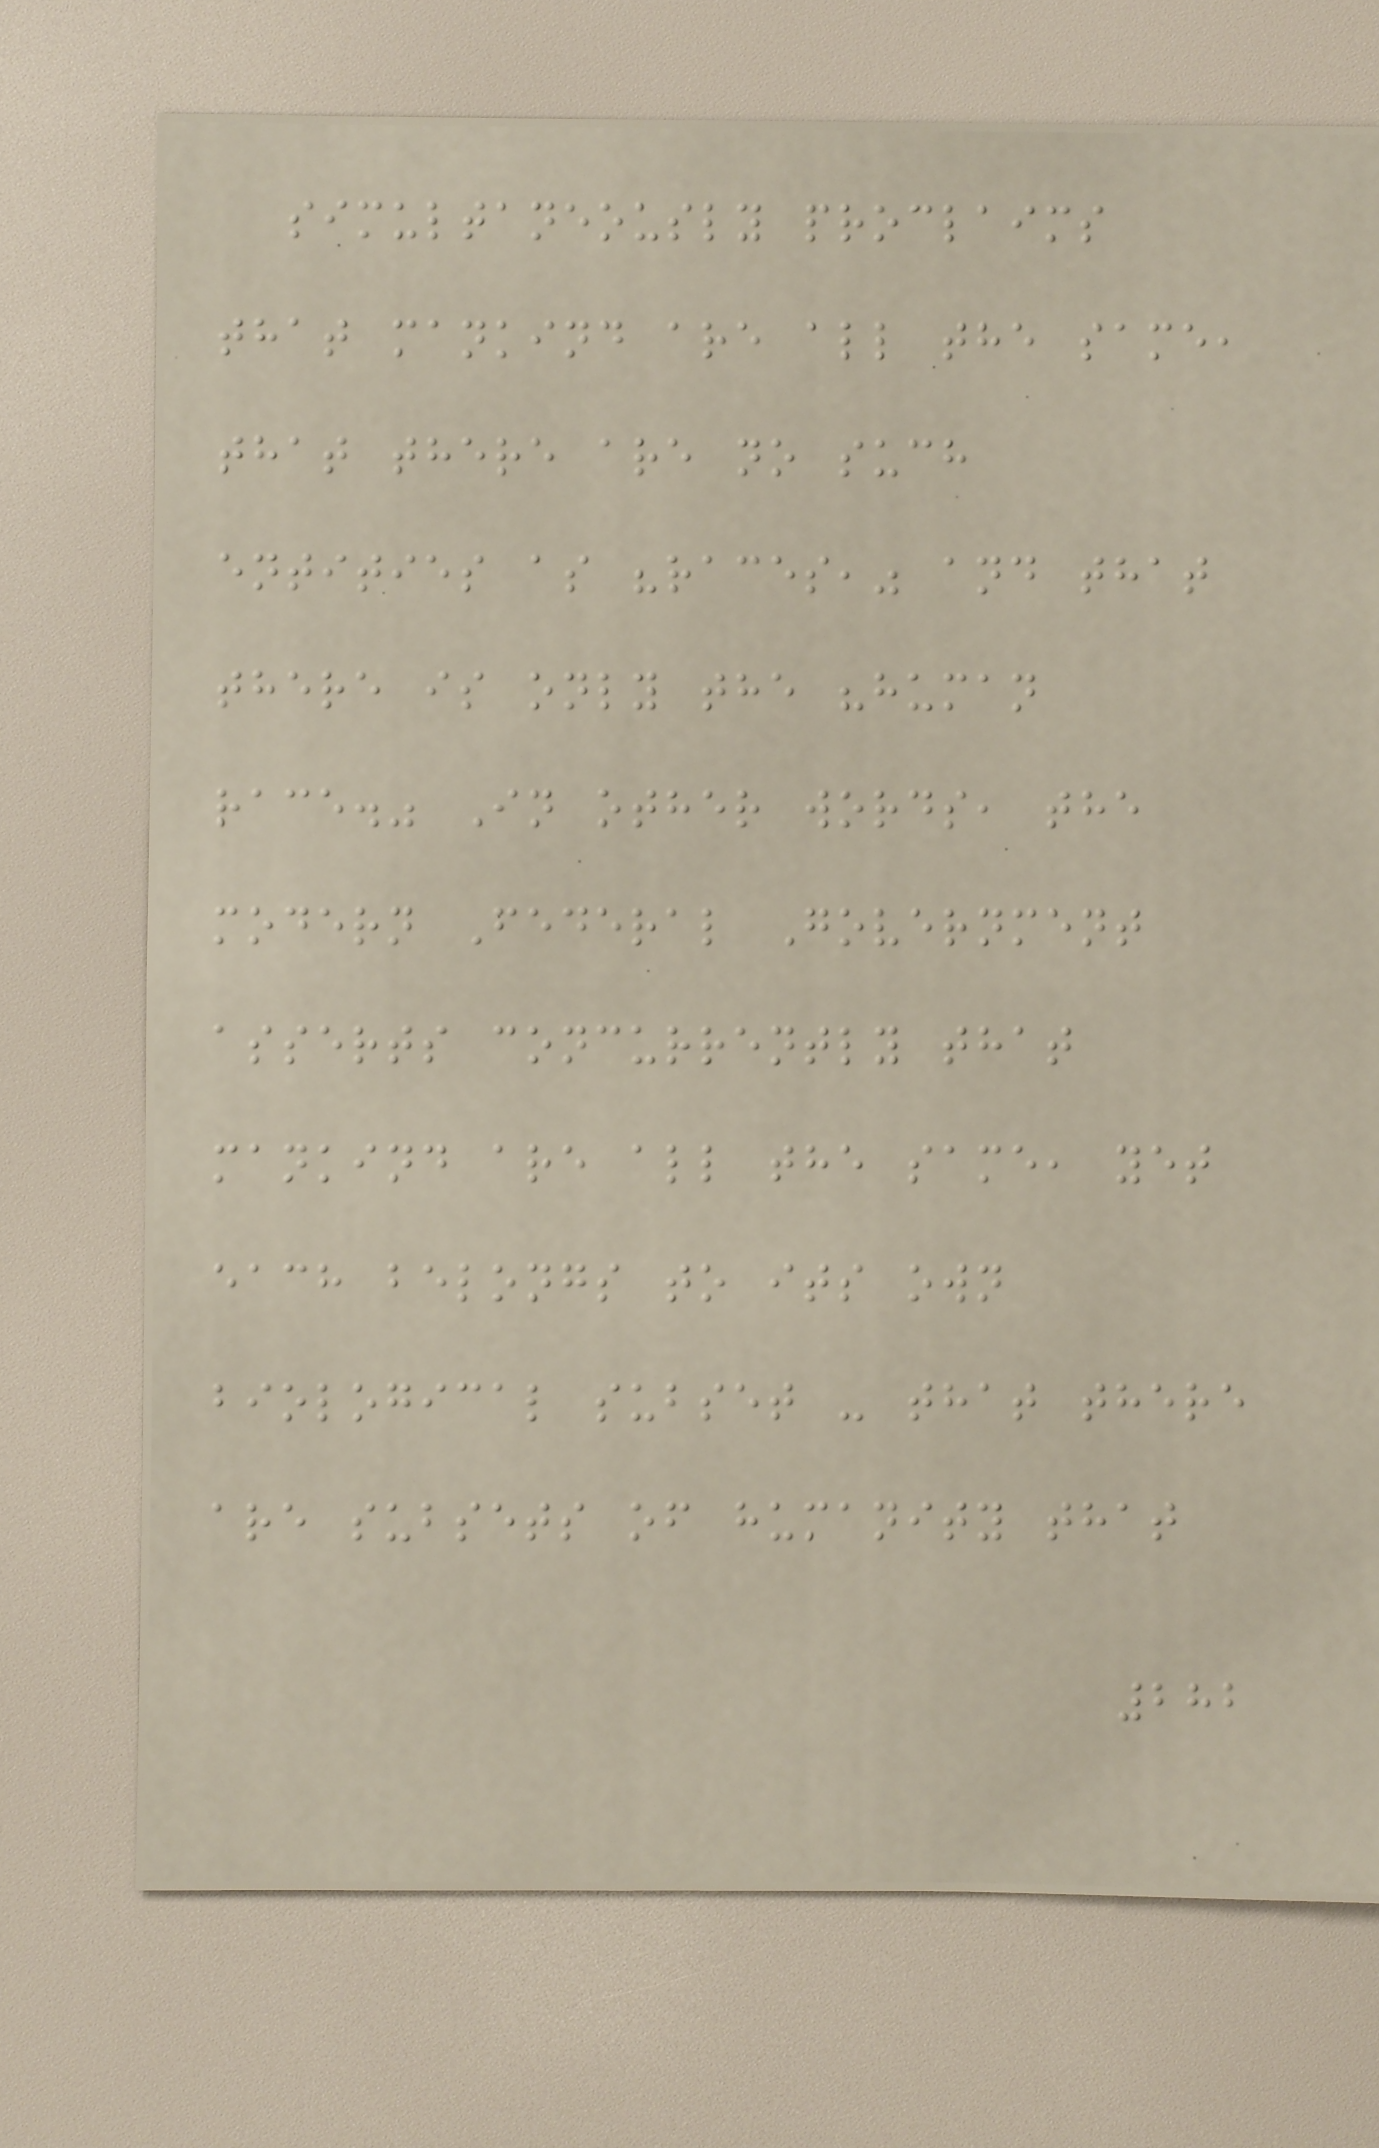simultaneously proclaims
that mankind are all the same,
that there are no such
entities as "races," and that
there is only the "human
race." In other words, the
modern Federal Government
asserts concurrently that
mankind are all the same, yet
each belongs to its own
biological subset - that there
are subsets of humanity that
282
